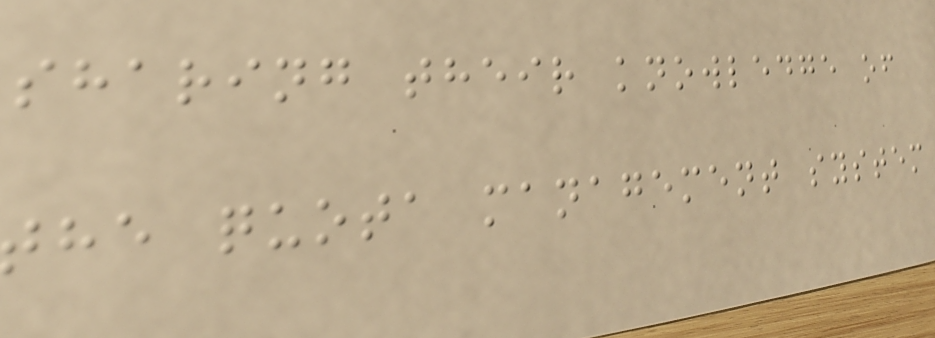sharing their knowledge of
the quota management system
